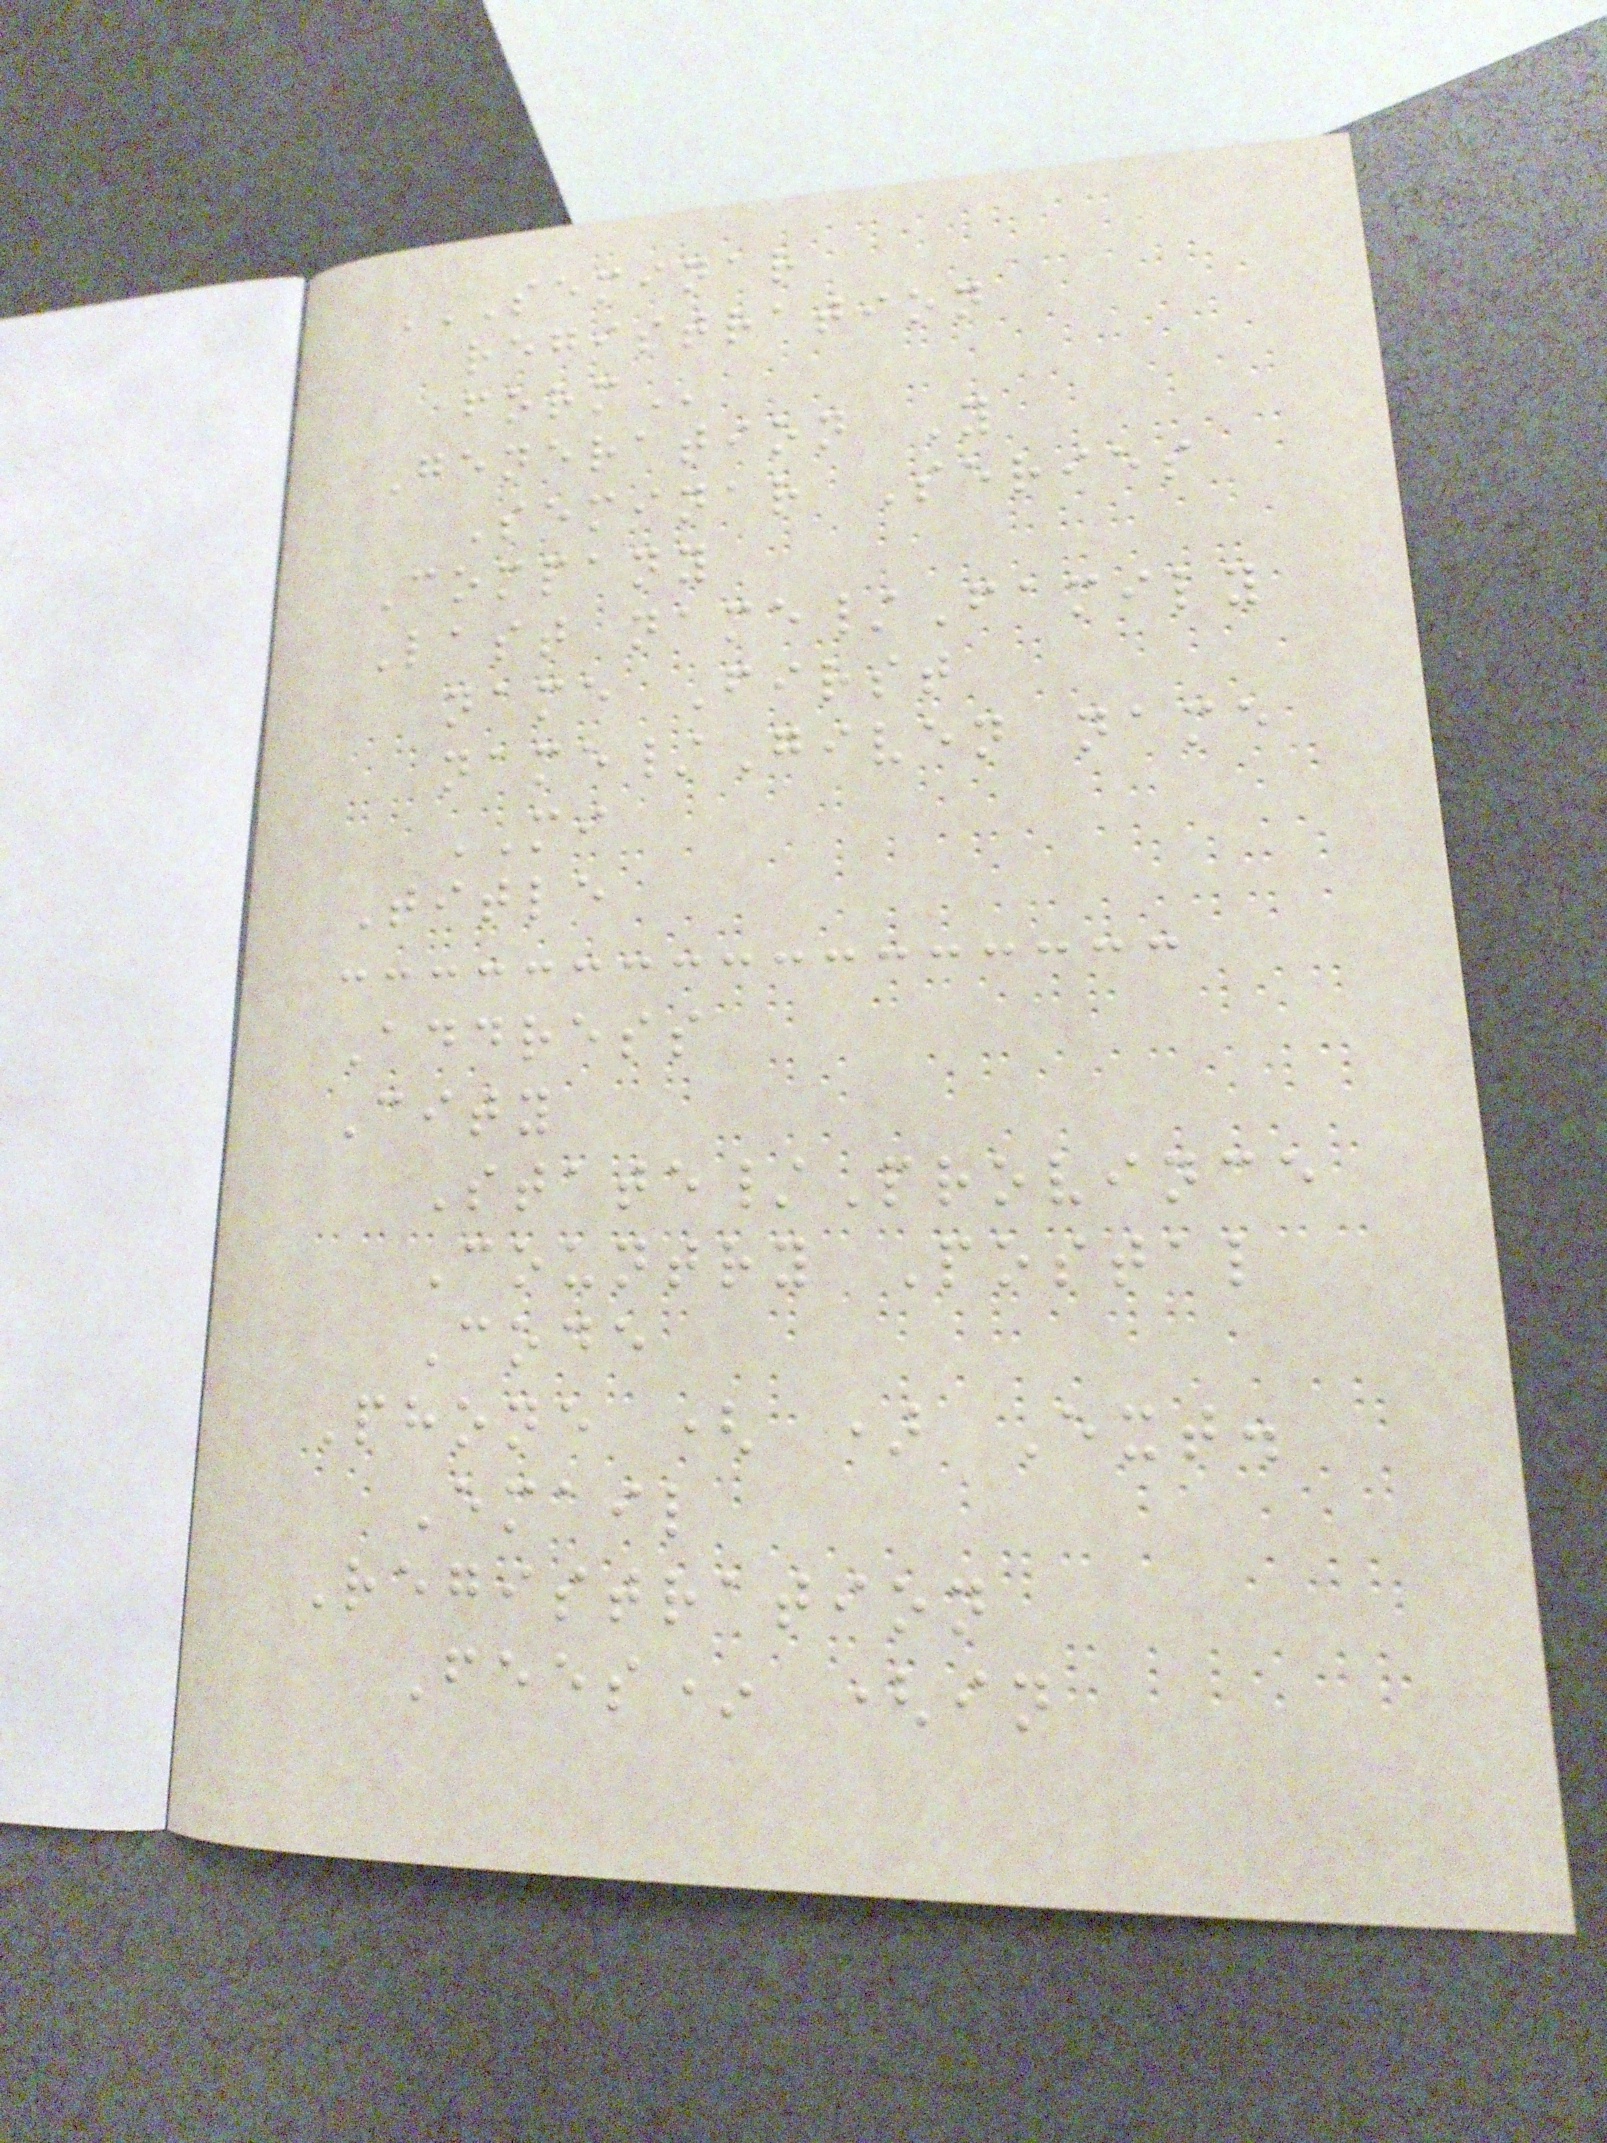SEMINAR
REGISTRATION
FORM
Generation Y
Seminar Series
Company
Last name/Family
name First
name/Given name
MI
Title
Address
City
State/Province
Country Postal
Code
Phone ( ) Ext.
Email
Registration
Fees* (in
